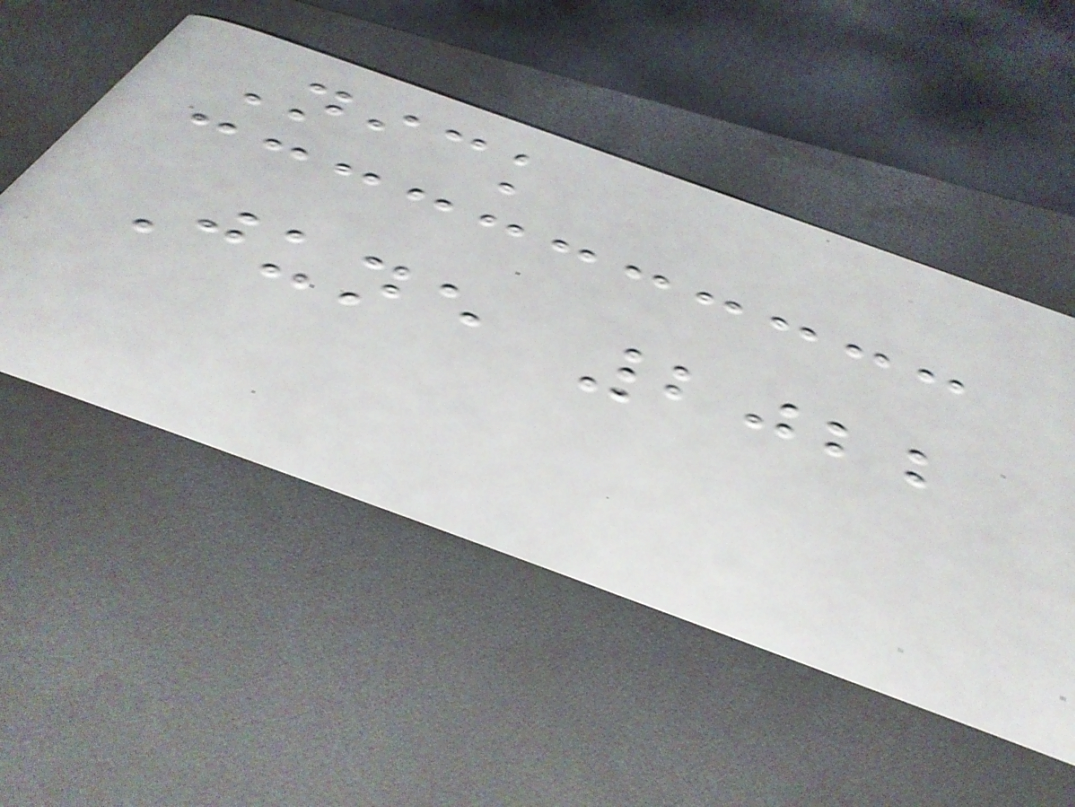Nick
June 2022
